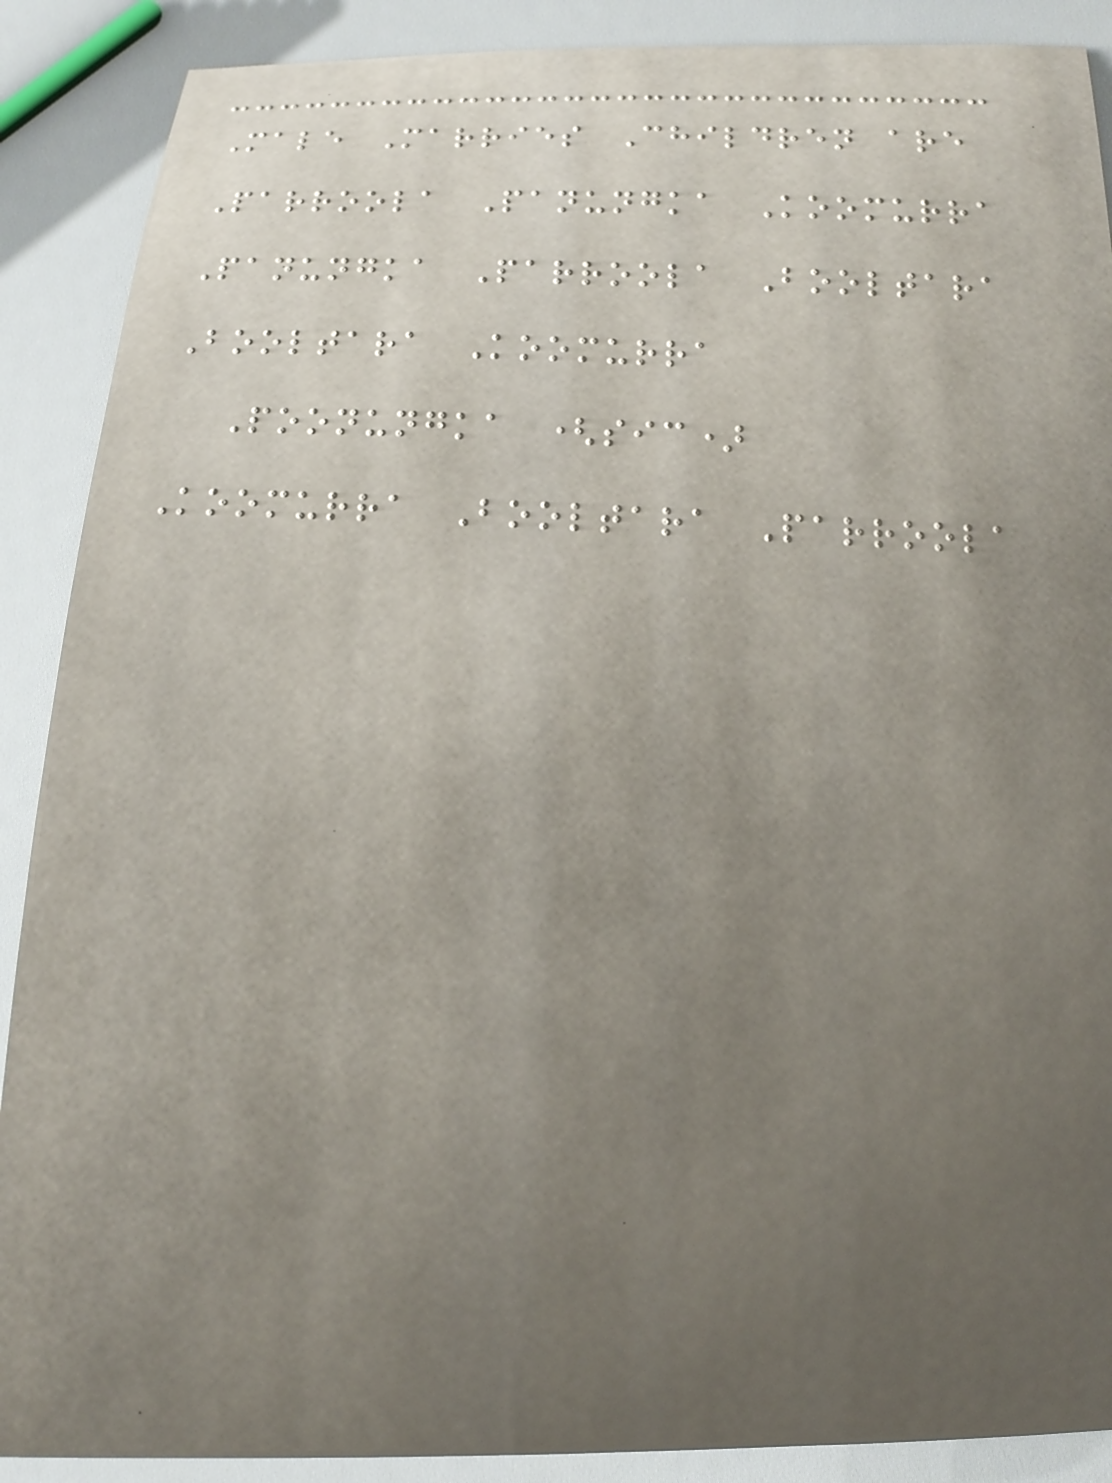Male Marries Children are
Parroola Panungka Koomurra
Panungka Parroola Booltara
Booltara Koomurra
Poonungka (sic)
Koomurra Booltara Parroola
